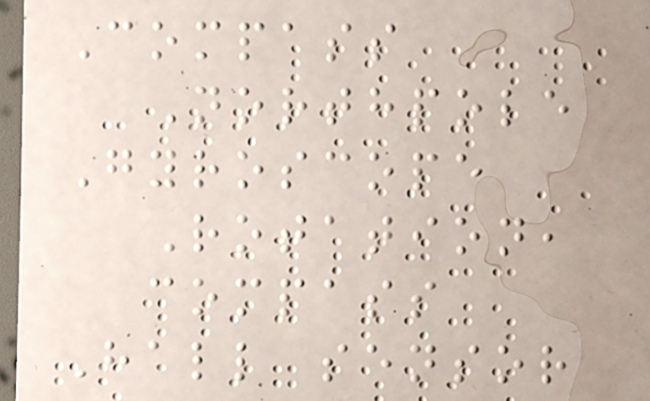Compass
Northpole
Gyroscope
Rotation,
compass
Hall sensor
